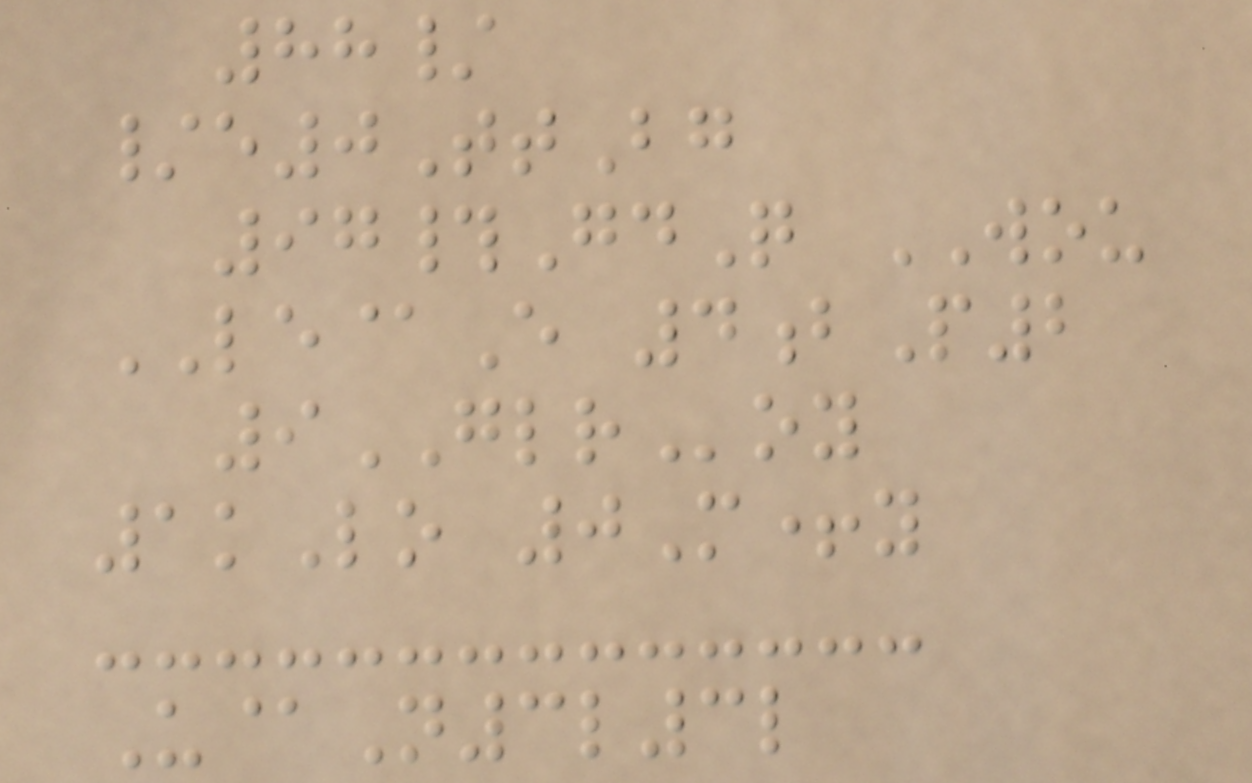88/
/e0TtBg
97#GdQ WOU
LE@E 4bP2
9GLRoy
1kLo 0M+y
U@N3l3l
